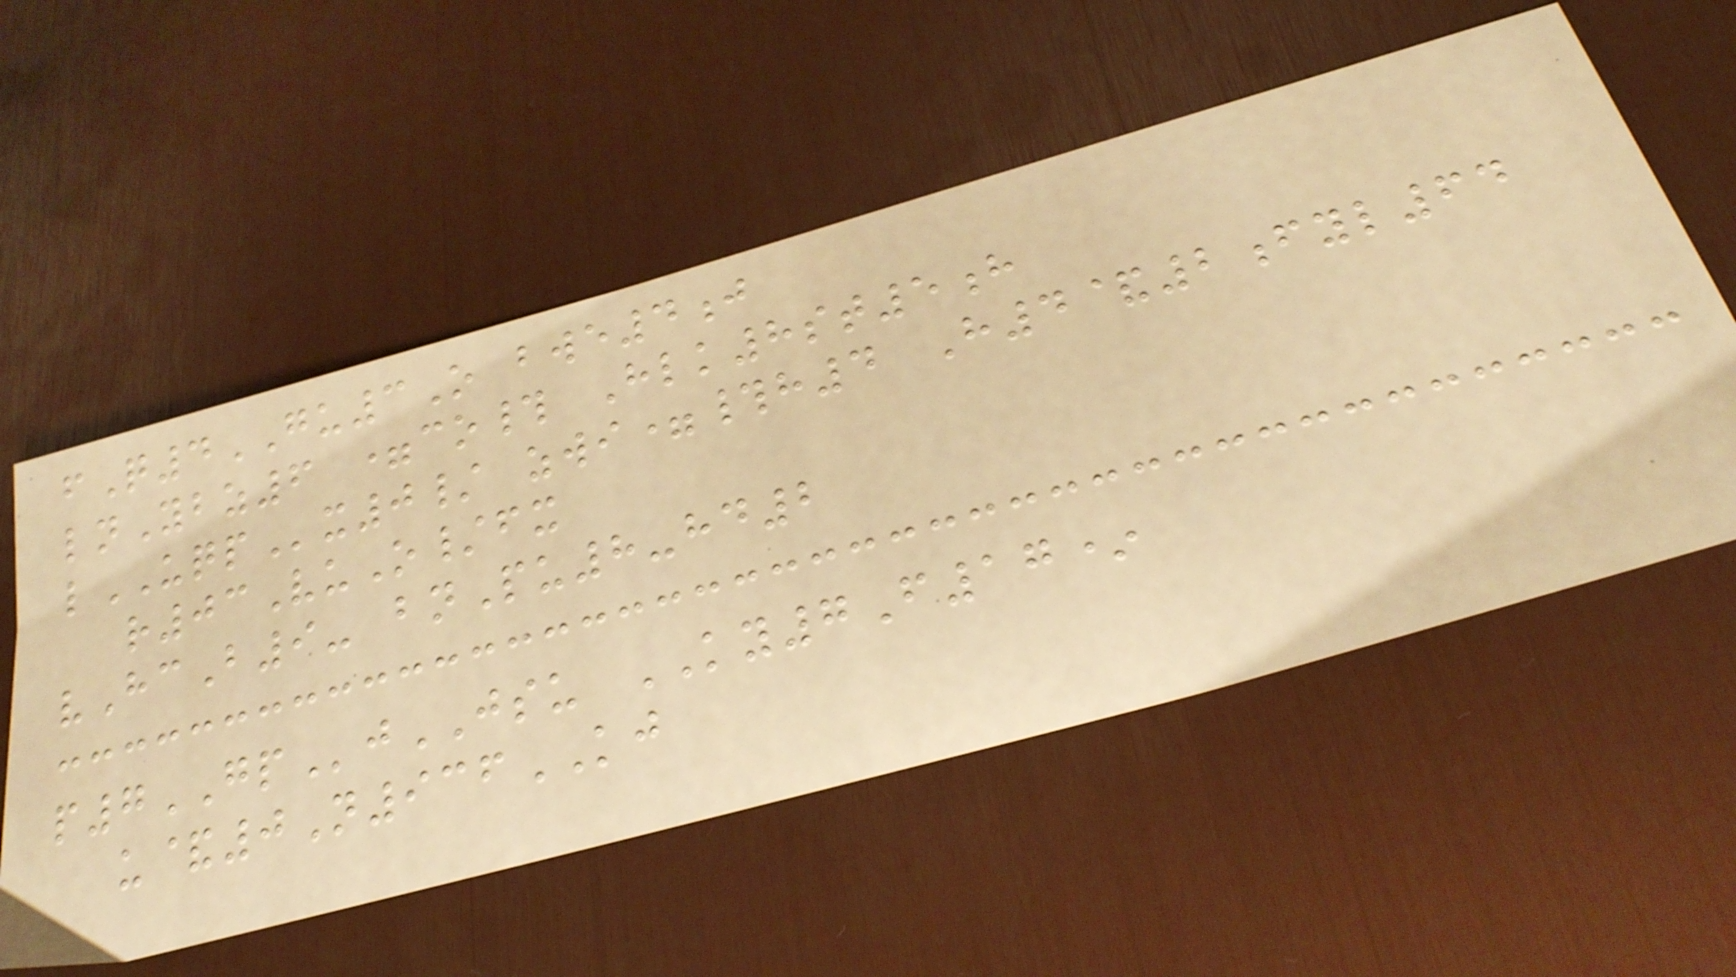fQ4GU3O bwe4j
lnYbz6 =co# Hlk8st5h
lUQPx0/ zwi=#h4 H4&2fyl64
r03VuO/fx
vHcB9- bnPu8-hd2
p7GPjJSU KY7F17*
u&0N936KJ
